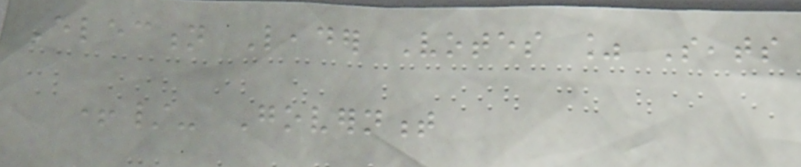Election Leader Votes % Seats
+/- Government
